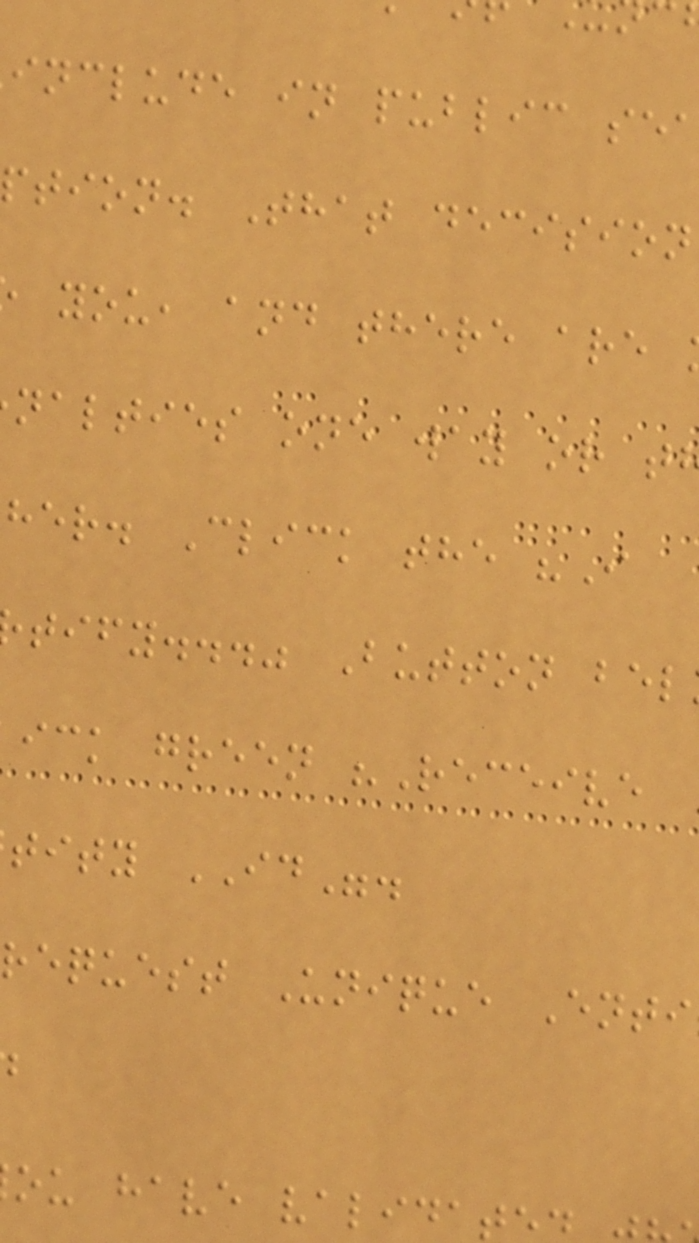include in public se
ption. That decision
you, and there are
nalties one way or t
her. Click the "I
tify..." Button bel
ick green "Receive
tity ID".
request Unique Enti
ou have validat
